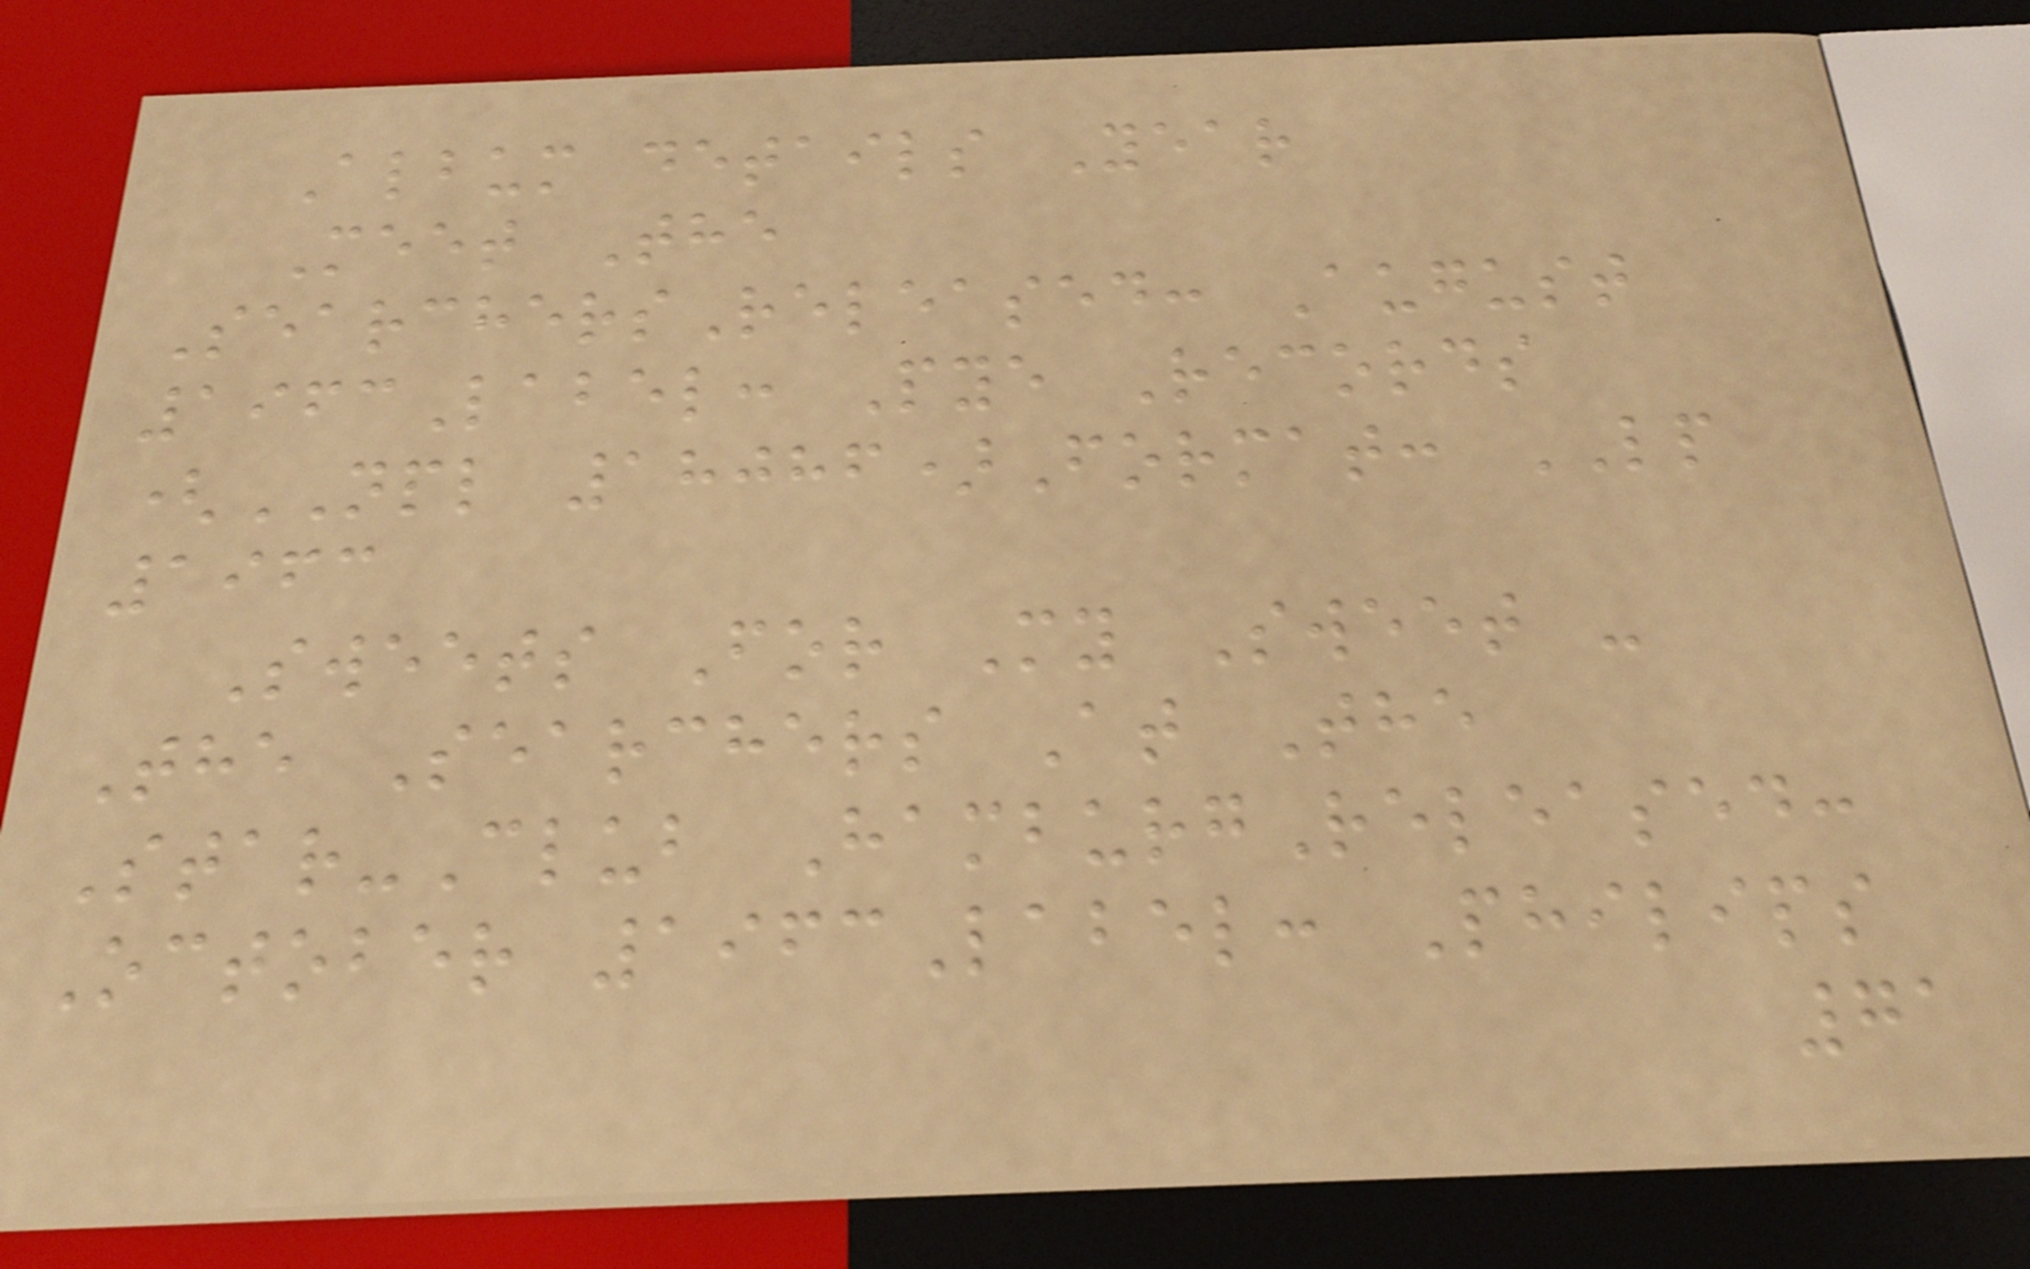Album details Year
Meet The
SearchersReleased: August
1963Label: Pye Records
(NPL 18086)Format: LP
1963
Sweets For My Sweet -
The Searchers At The
Star-Club HamburgReleased:
October 1963Label: Philips
71
